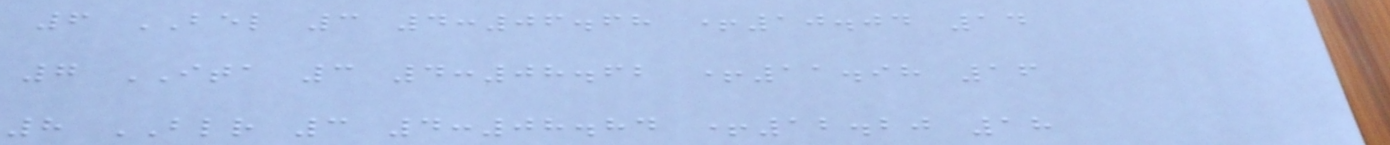6 BEL 3 4:06.68 +10.04 14
7 ITA 3 4:08.62 +11.98 16
8 BLR 3 4:08.84 +12.20 18
